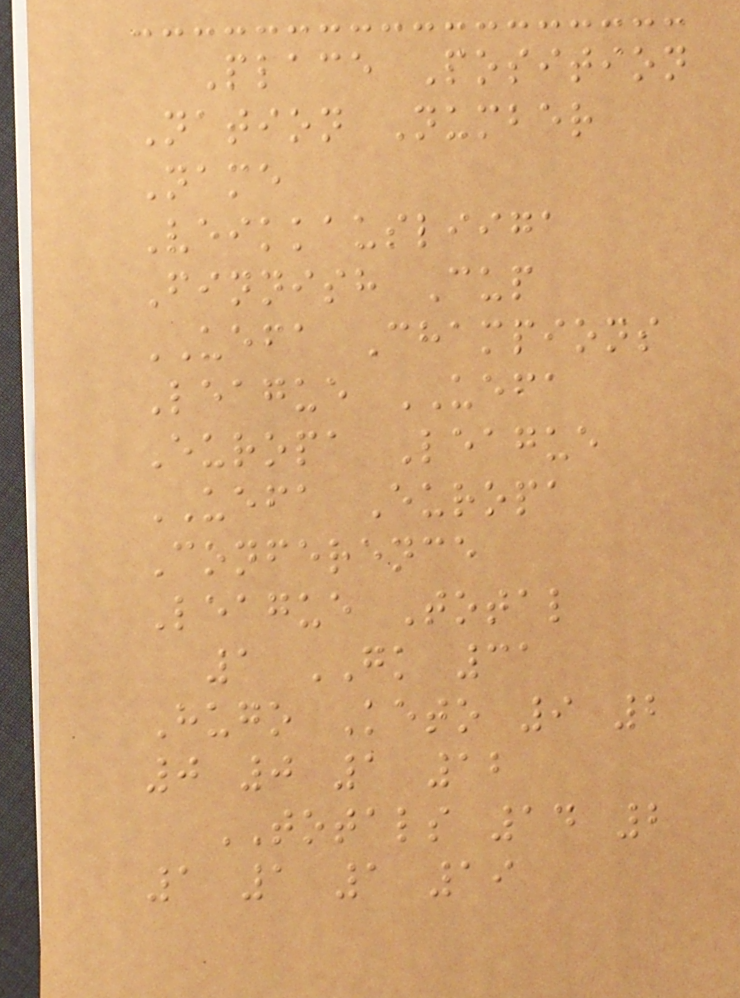Place Position
Nation Number
Name
Veikkausliiga
Finnish Cup
UEFA Champions
League UEFA
Europa League
UEFA Europa
Conference
League Total
1 GK 31
Hugo Keto 9 2
0 0 1 12
TOTALS 14 2
1 1 1 19
